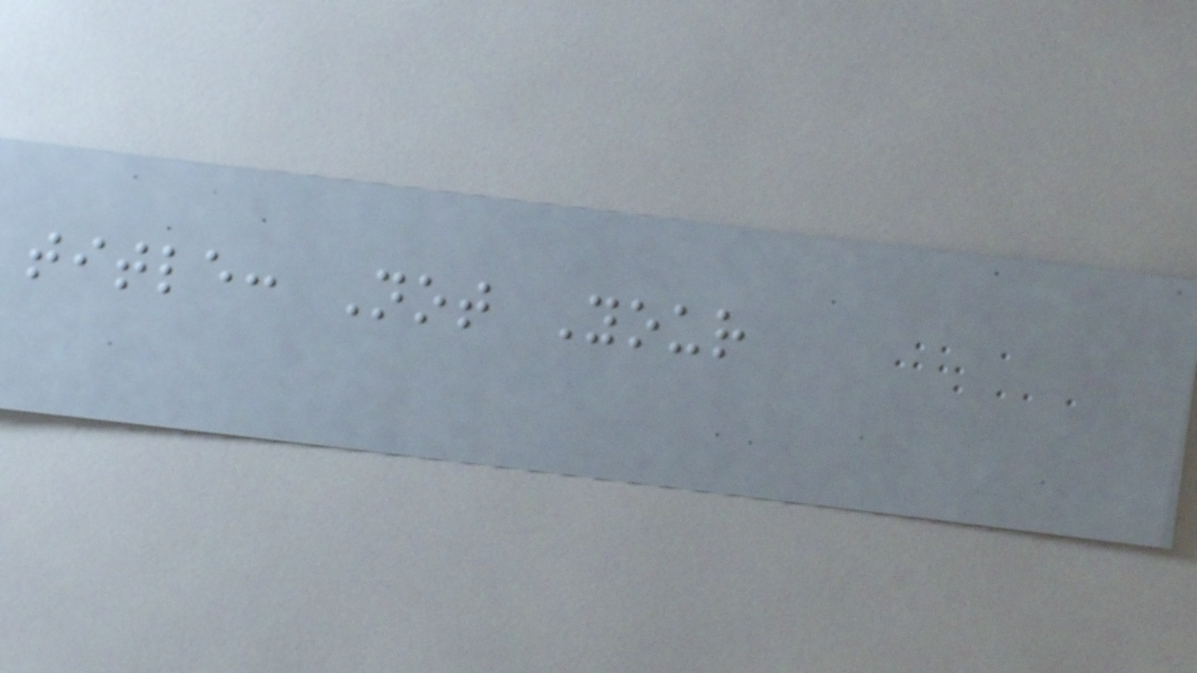title: Not Your
